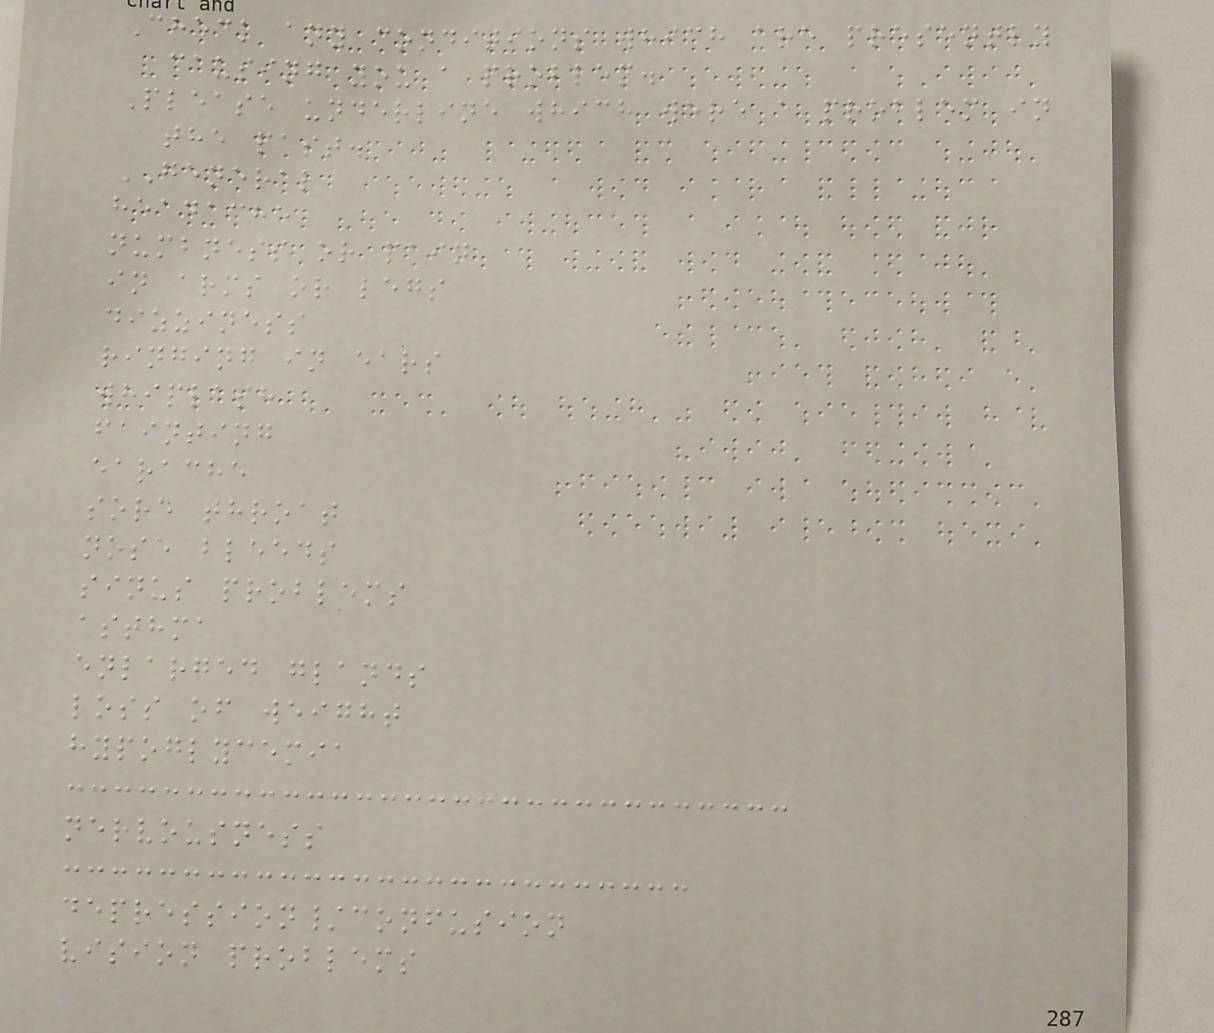Check any conditions which are presently
causing you a problem.
Please underline which were a problem in
the past.
GENERAL
headache
numbness or pain
in arms or legs
dizziness
ringing in ears
whiplash
fainting
earache
sore throat
nose bleeds
sinus problems
asthma
enlarged glands
loss of weight
hypoglycemia
nervousness
depression/confusion
vision problems
